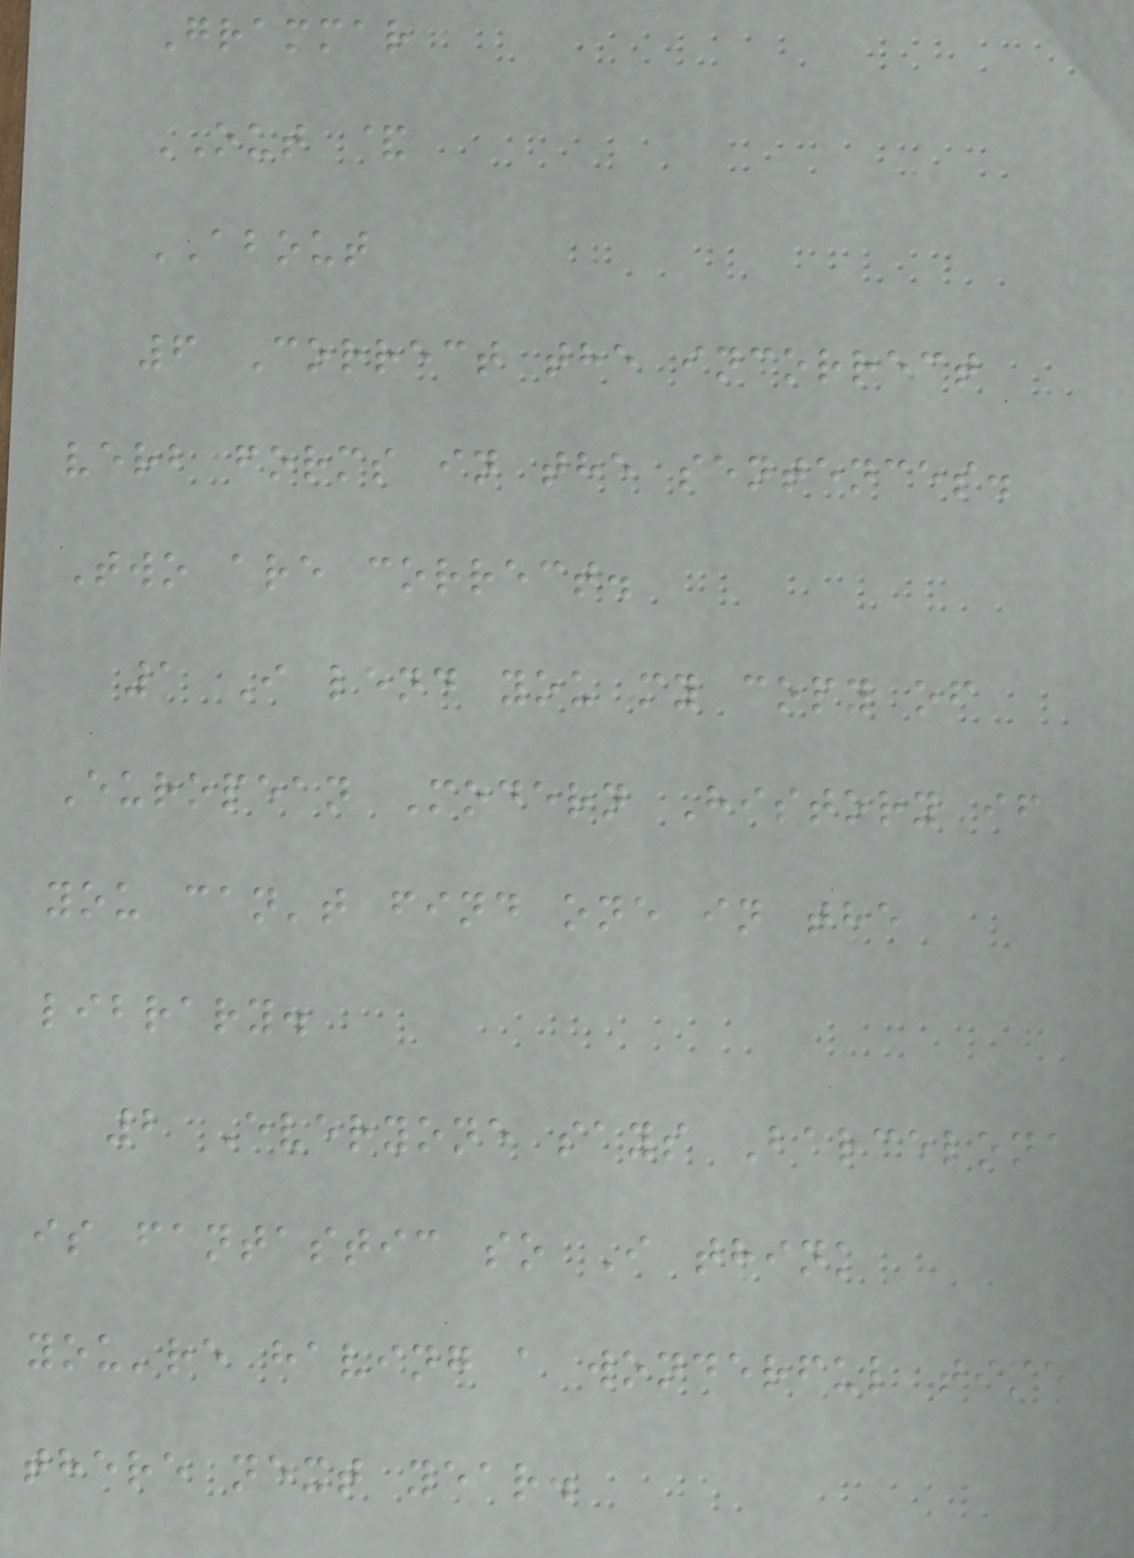Grammar
OUT &
ABOUT
6 Correct the incorrect
verb forms in the sentences.
Two are correct.
1 I lend you my copy of
European Modern History if
you can't find one in the
library.
2 Everyone says Barcelona
is fantastic so I think
you're having a wonderful time
there next year.
